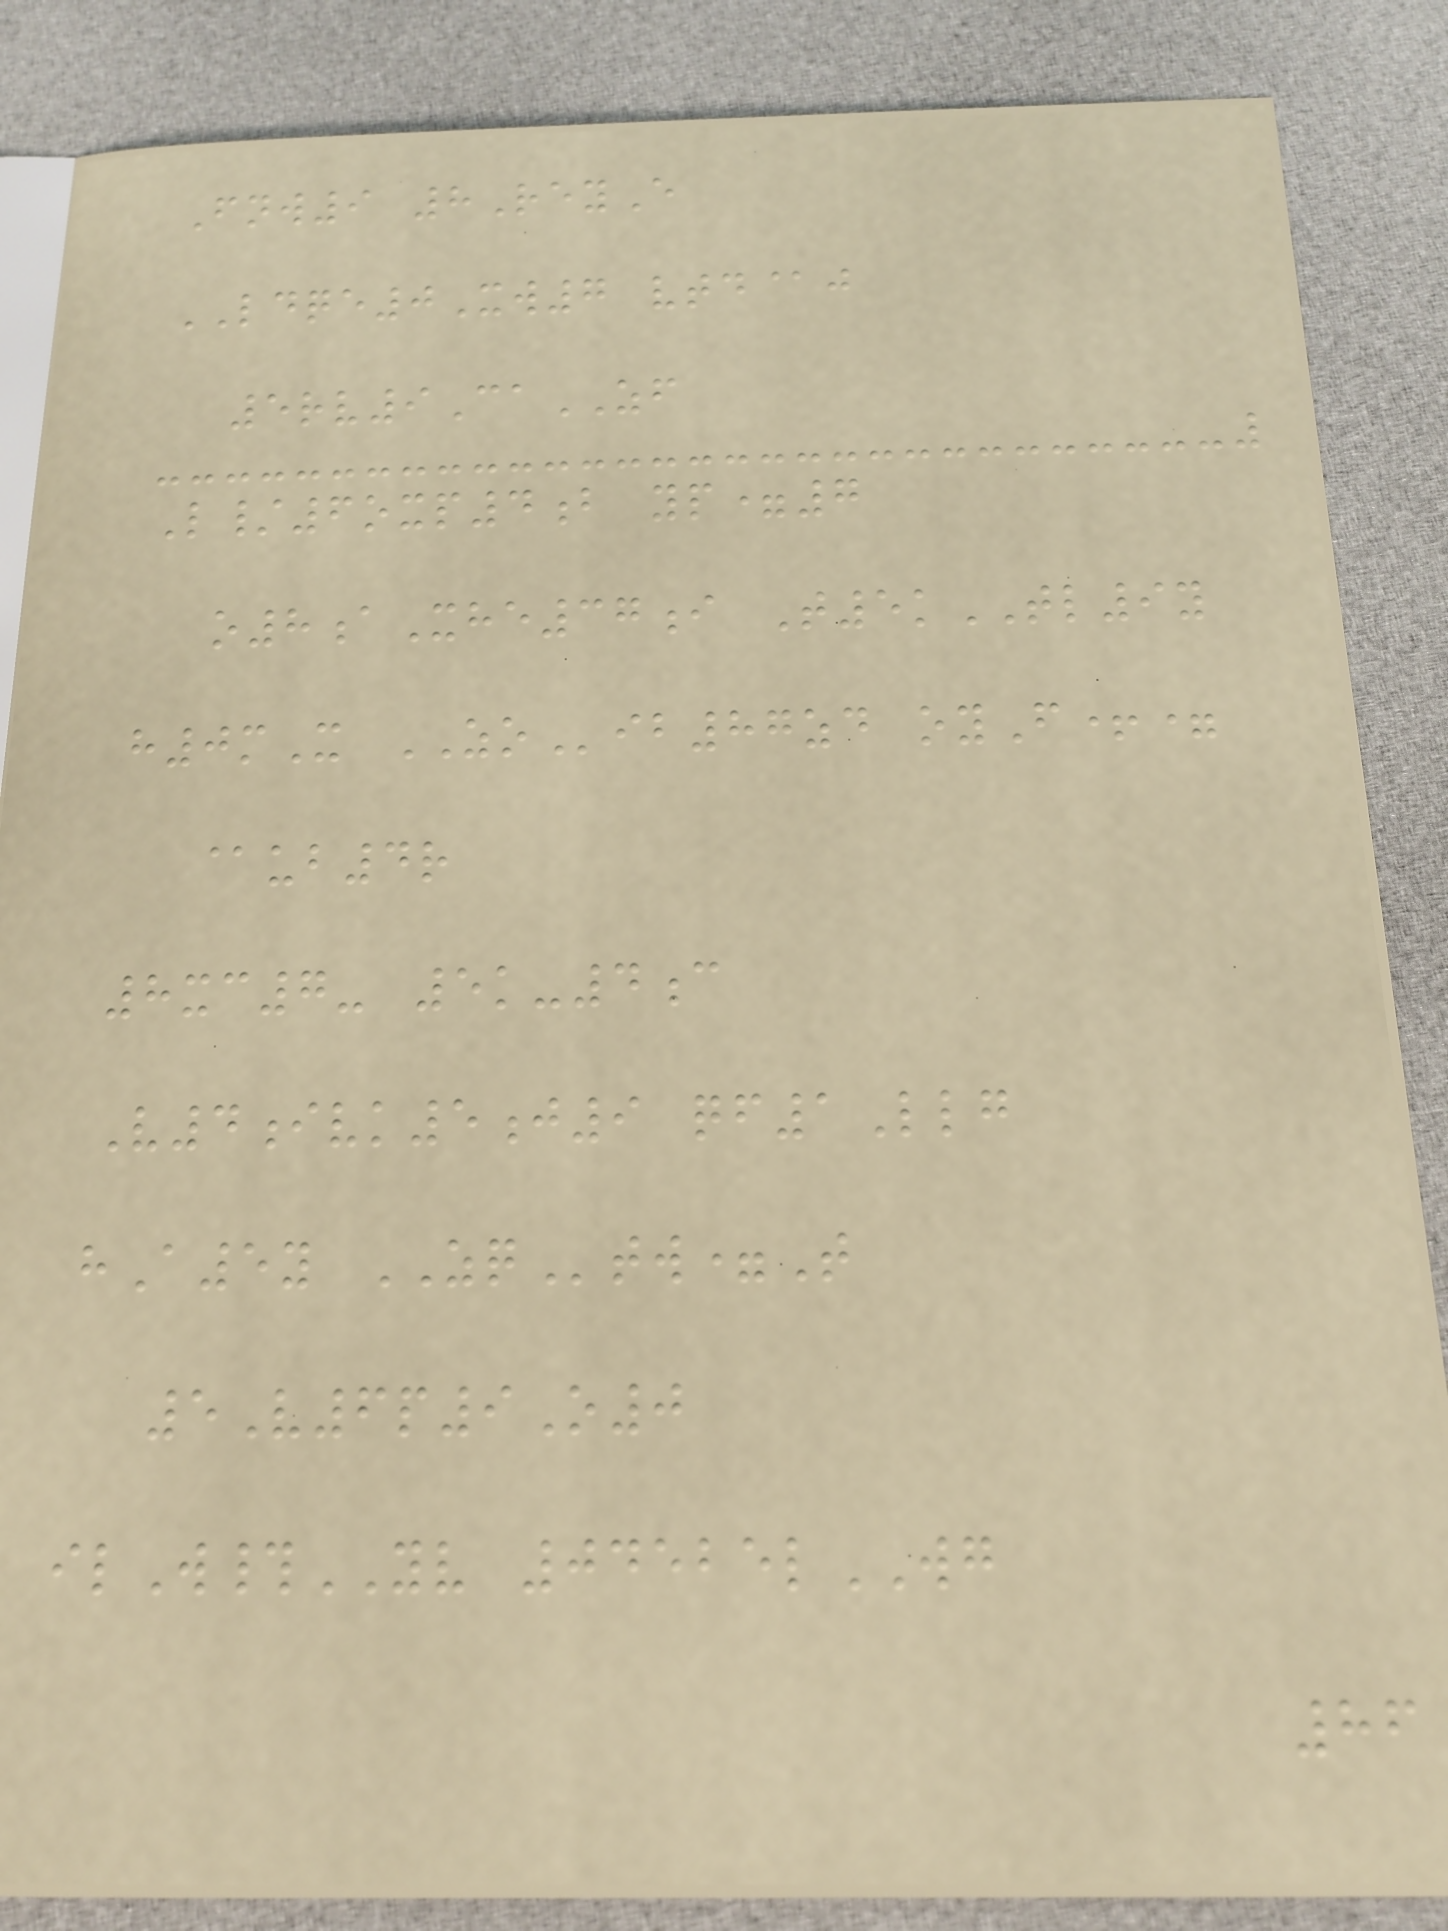Fnw9 8ReyE
LDQE0Xw7 vtd@j
5rv9CaZF
L/6oxp4b yp=7
o8aXhe37i T5kTL9y
h0mX ZOib87zd oyF+=
@ub4r
8xc7- 5k-4c
V4ivk5j9 qf1Llg
hA5y ZQtw=T
5V6p9O0
ilW#YV 04525lWG
86
